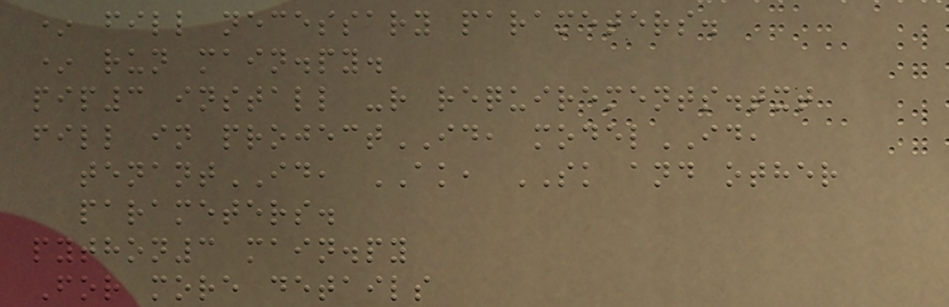* fill necessary parameters.
* run main.py.
pip3 install -r requirements.txt
fill in projectID, modelID,
tenantID, AK, SK and other
parameters.
python3 main.py
For more details
